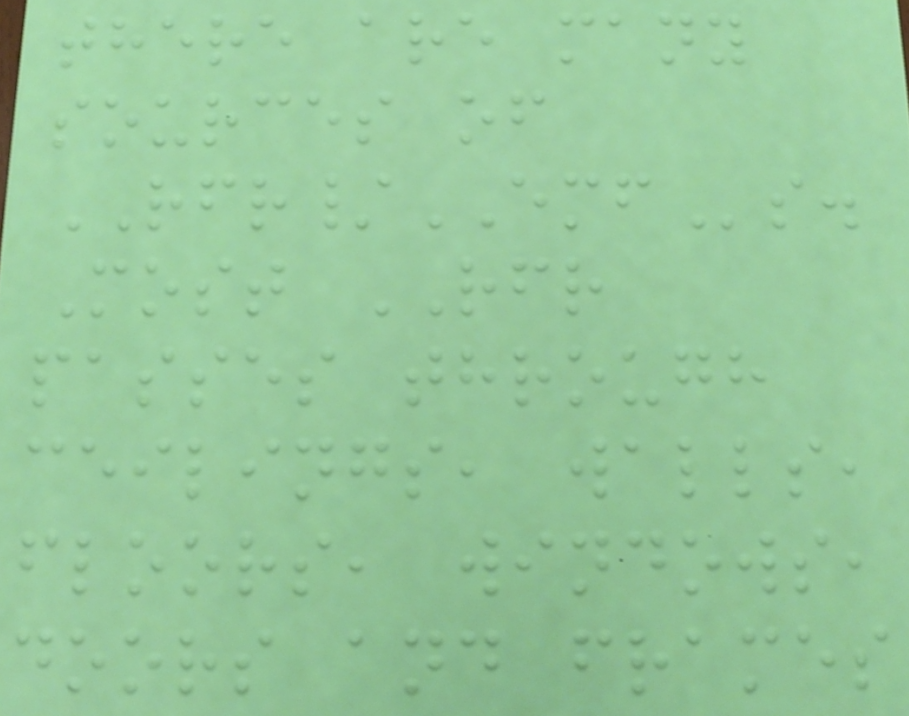there are many
sources of
RFR/EMFs.
Most RFR
passes through
ceilings, walls,
floors, windows,
doors and frames
